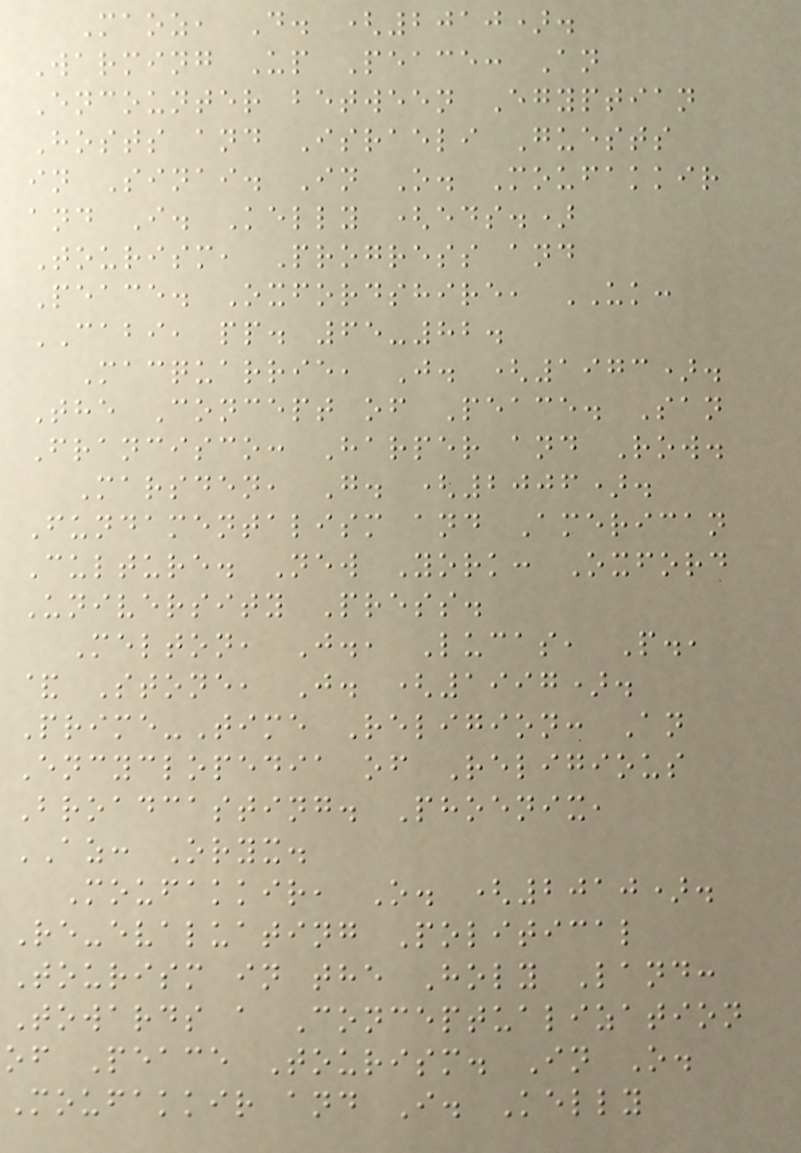Maoz, D. (2010).
Warming Up Peace: An
Encounter between Egyptian
Hosts and Israeli Guests
in Sinai. In O. Moufakkir
and I. Kelly (eds.)
Tourism, Progress and
Peace. Oxfordshire, UK:
CABI, pp. 65-82.
Macquarrie, J. (1973).
The Concept of Peace. San
Francisco: Harper and Row.
Marsden, G. (2006).
Fundamentalism and American
Culture. New York: Oxford
University Press.
Melton, J., Lucas, P.,
& Stone, J. (1997).
Prime-Time Religion: An
Encyclopedia of Religious
Broadcasting. Phoenix,
AZ: Oryx.
Moufakkir, O. (2010).
Re-evaluating Political
Tourism in the Holy Land:
Towards a Conceptualization
of Peace Tourism. In O.
Moufakkir and I. Kelly
